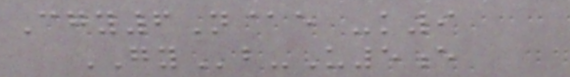Cgy6N@e -k9
GYb-U5e
